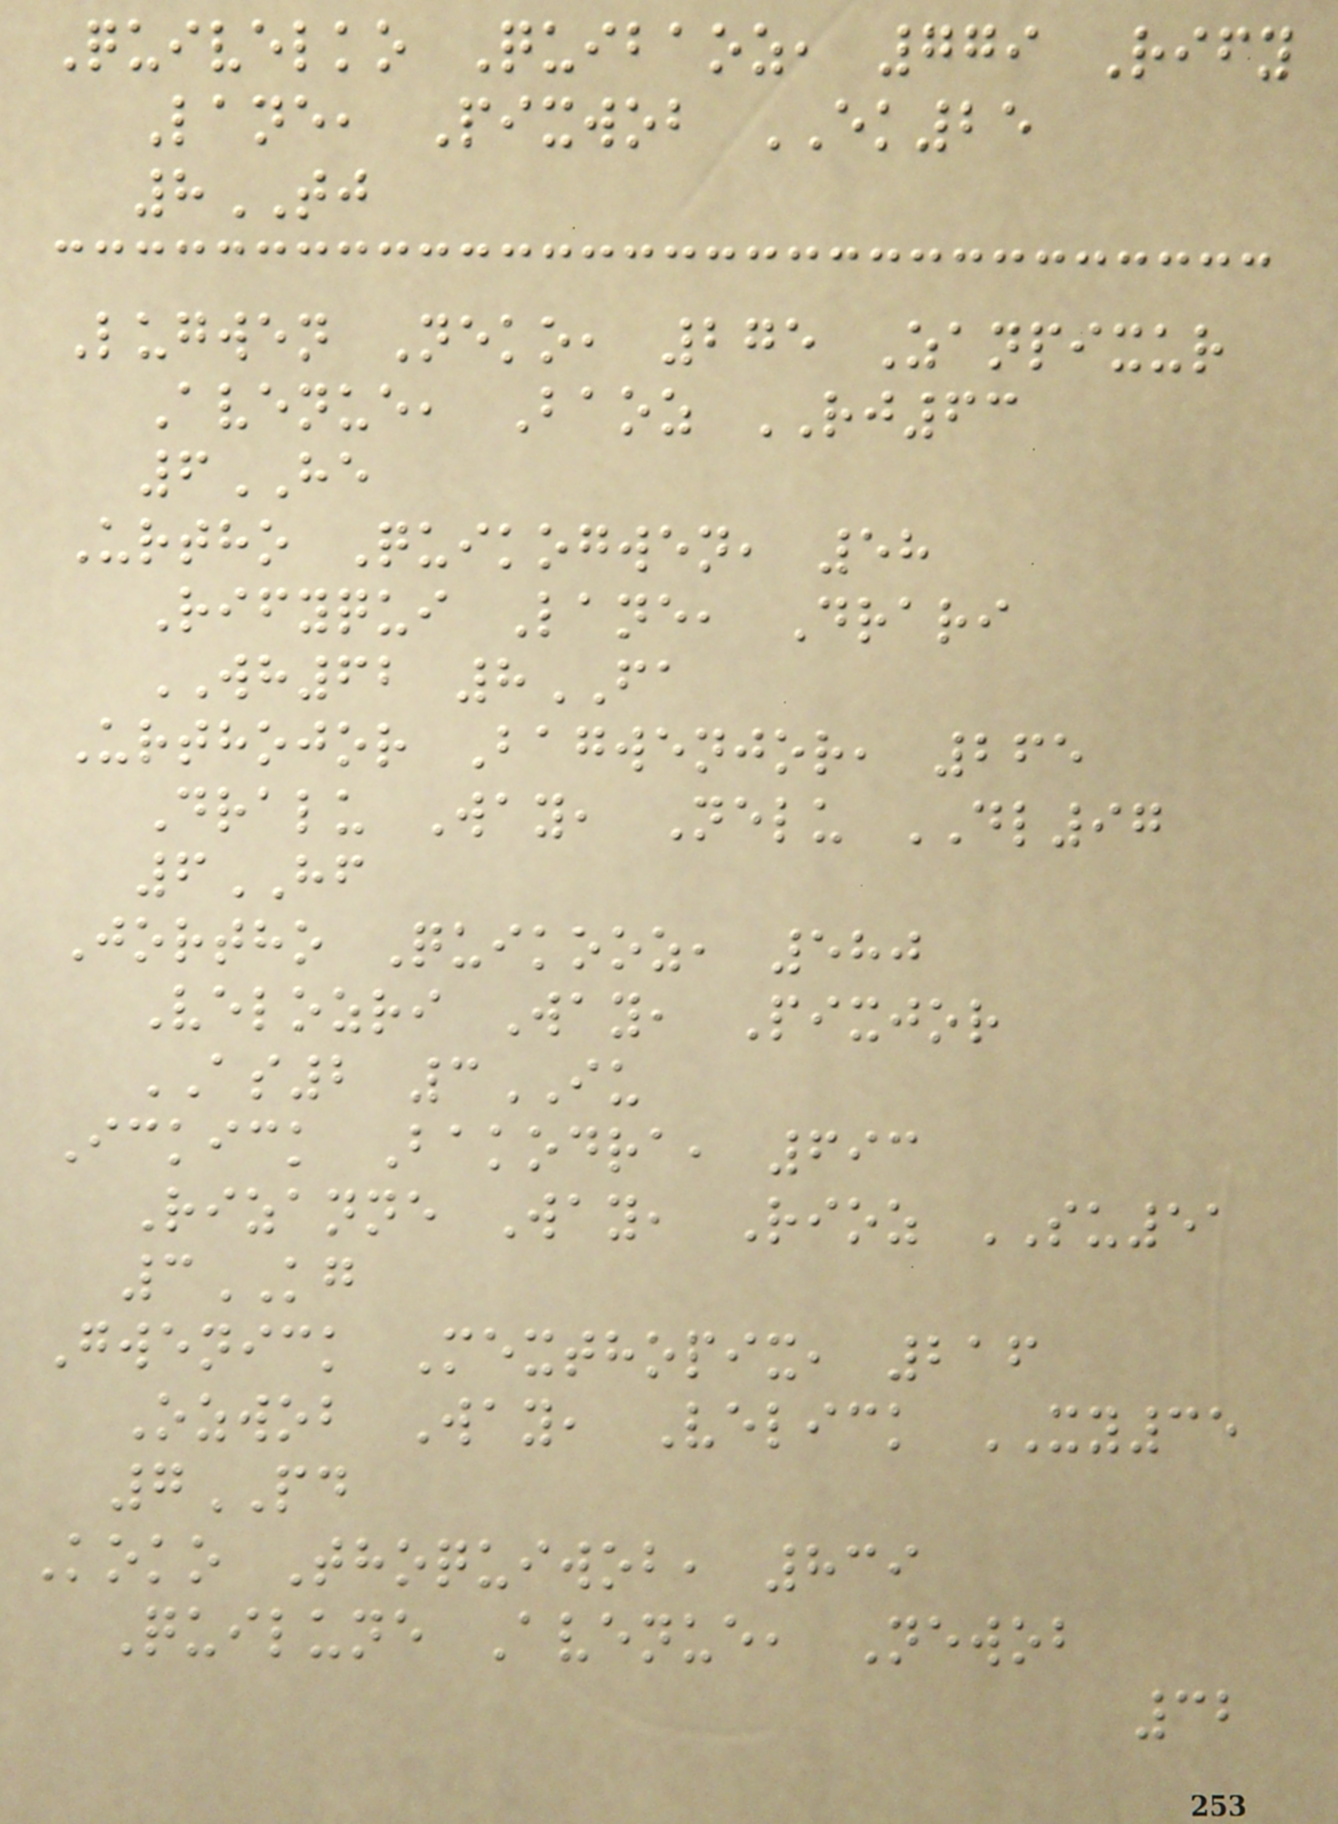Quivelko Quibaoz, 779 Rify
Lane, Pixwob EK25
8TJ
Lugwen Neko, 275 Zanpixur
Avenue, Baoz RJ63
6HE
Urtho Quikogwen, 58
Rifyqui Lane, Drari
WH62 8FA
Urthojor Bagwenjor, 265
Dralu Way, Nelu DL97
6HF
Jortho Quikooz, 580
Velozri Way, Pixjor
AS2 3IU
Ickick Bakodra, 693
Rizanne Way, Rioz SU51
3KG
Gwenick Mexthopix, 216
Ozwob Way, Velick XY35
7PD
Koko Thoquiwob, 839
Quilune Avenue, Newob
32
